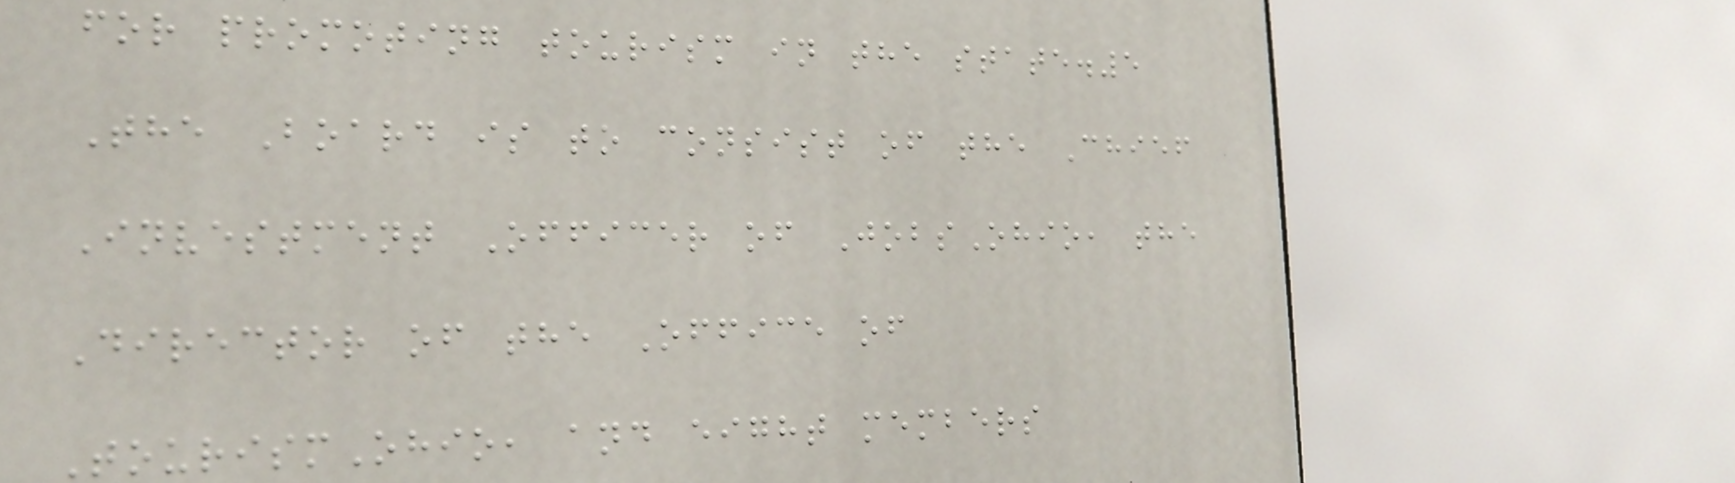for promoting tourism in the state.5
The Board is to consist of the Chief
Investment Officer of JobsOhio, the
Director of the Office of
TourismOhio, and eight members
